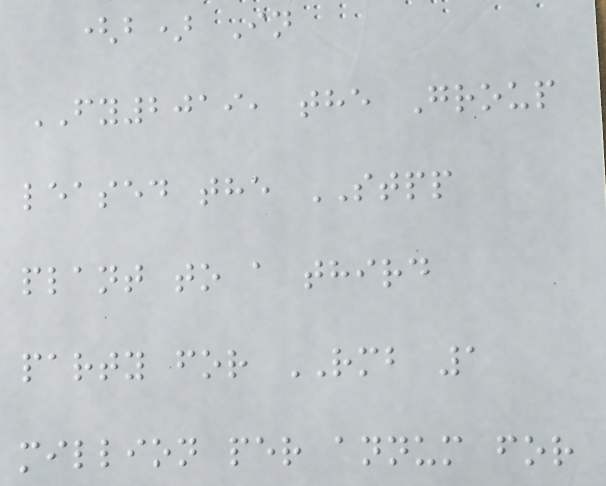(b) In
FY2019, the Group
leased the STPP
plant to a third
party for RMB 1
million per annum for
